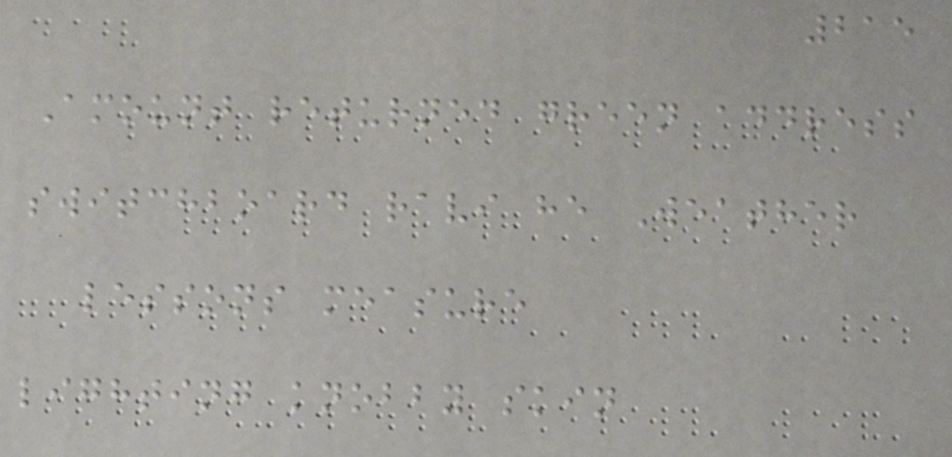215
Amount returned green address
switchboard ravi he Weather
lessons measure
lighting knobby skin
